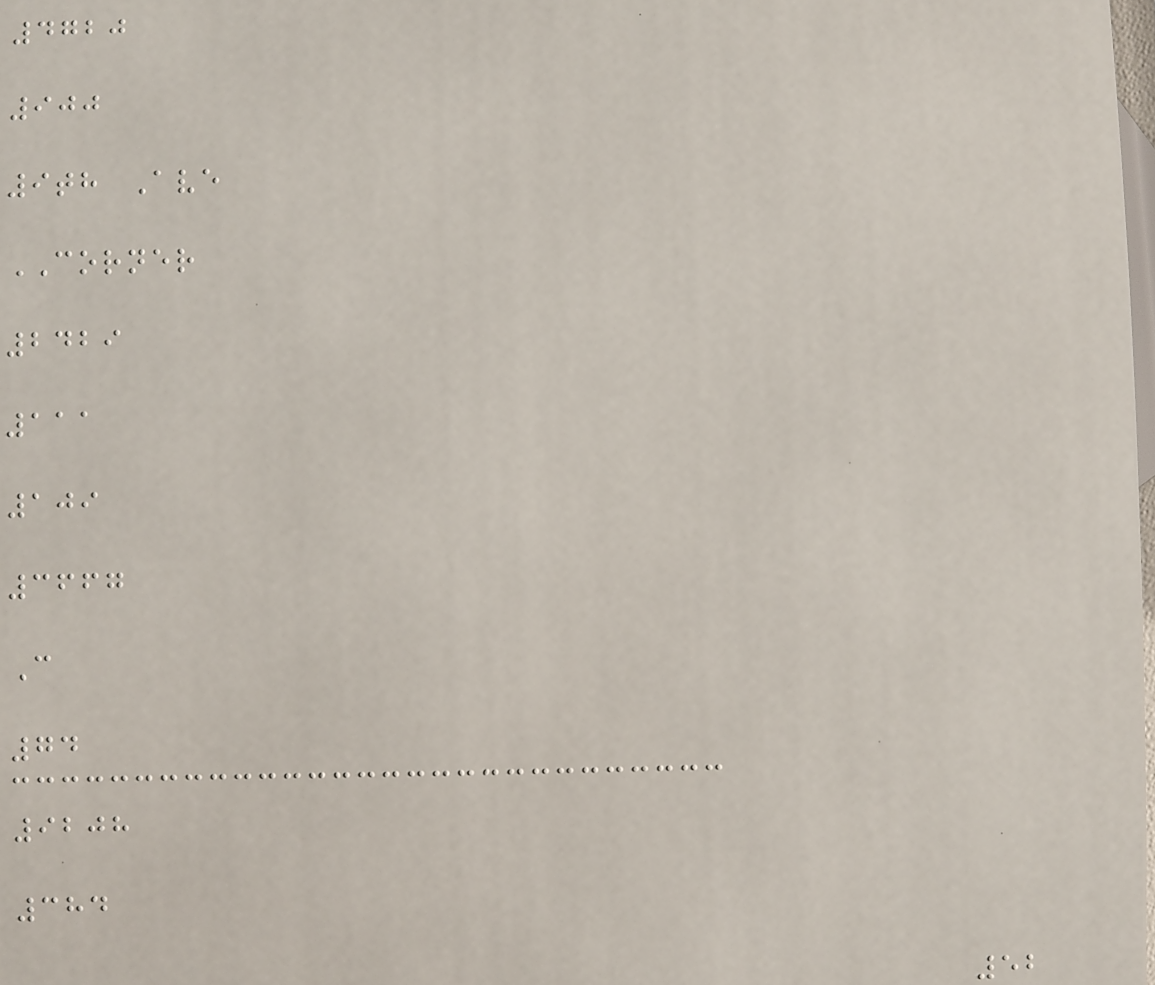4720
900
9th Ave
CORNER
2429
111
109
3667
C
74
9208
384
52
